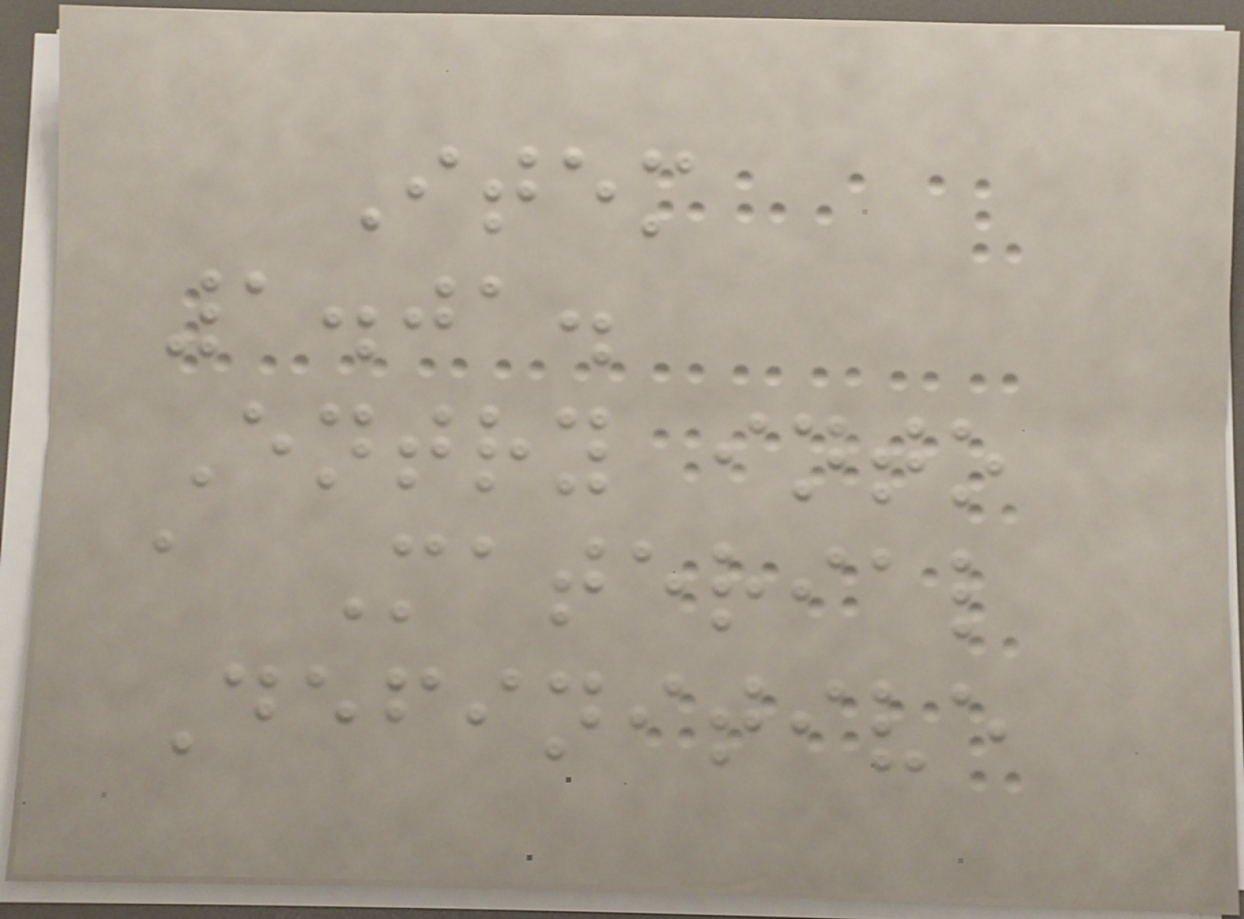Item
1.01.
Entry into
a Material
Definitive
